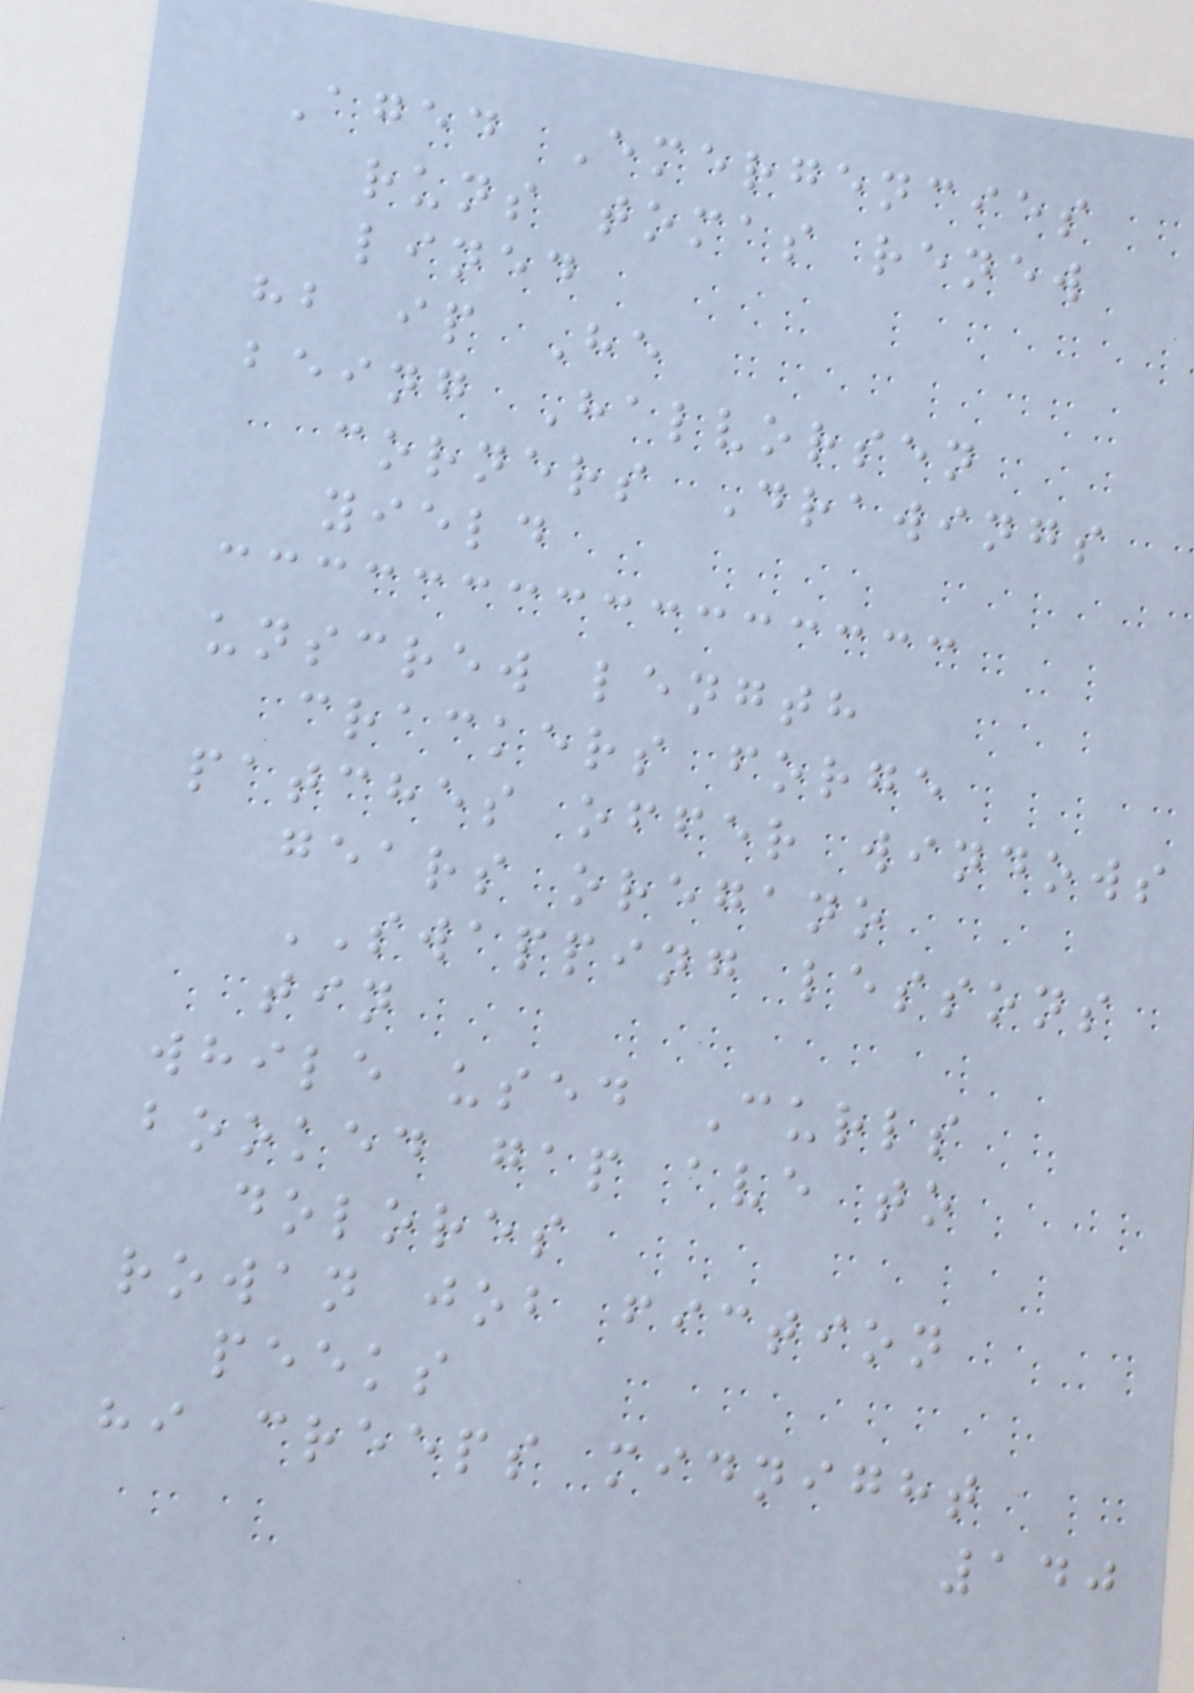Aged Emergencies
runs tomas renew
lined
hb ip He
being Halvorsen
corners Drawings
yield
unscrew length
crackers forge
patches offer windows
gears oregano
SWAPPING lessons
tin
while used Curls
booked gap ave to
dolores
rowan job fiction
peeks
hi creeps midnight
140
